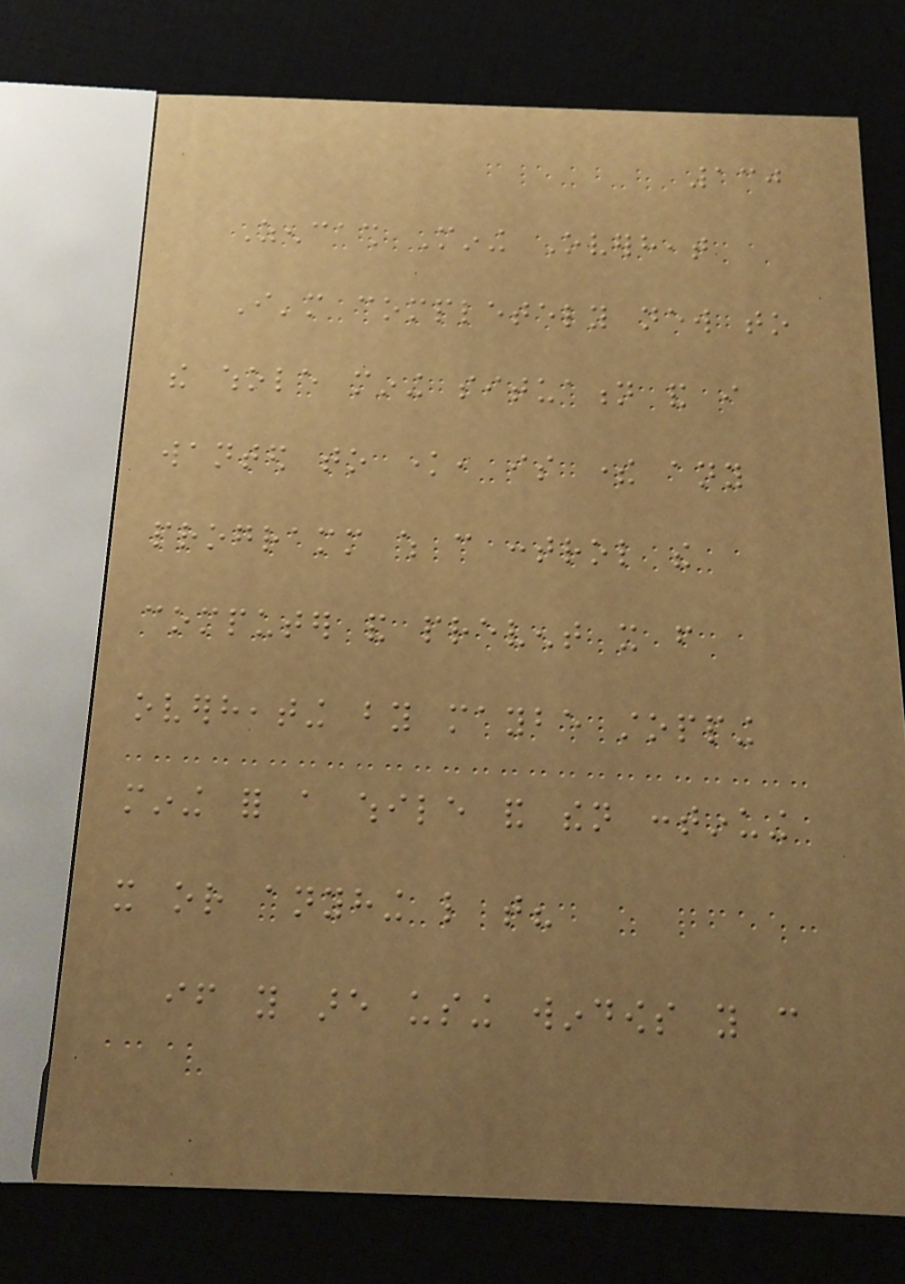130
Zencash Mining Overheat
I'm completely new to
the whole mining situation and i
wanted to know, is there any
programm which can control the
computer and prevent it from
overheating by maybe stopping
mining for a while and then continuing
it or anyhing like that?
if you are using windows you can
